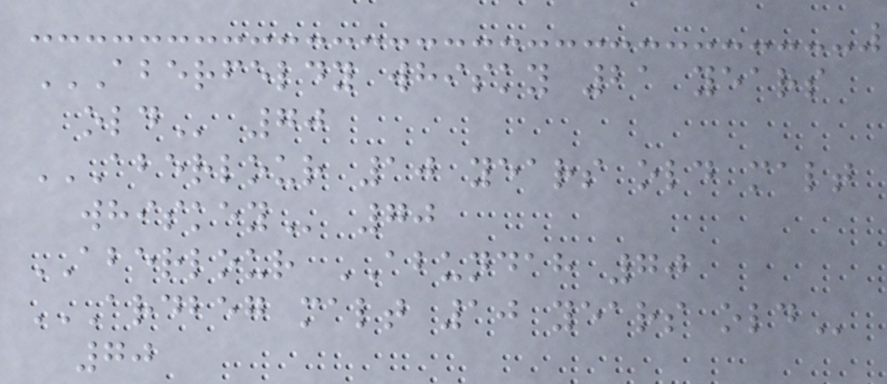ABERFELDY WHISKY 21 YEARS
OLD 70
ABERLOUR 10 YEARS OLD MALT
WHISKEY 70
ABERLOUR ABUNDAH 70
ARDBEG MALT 10 YEARS OLD
70
